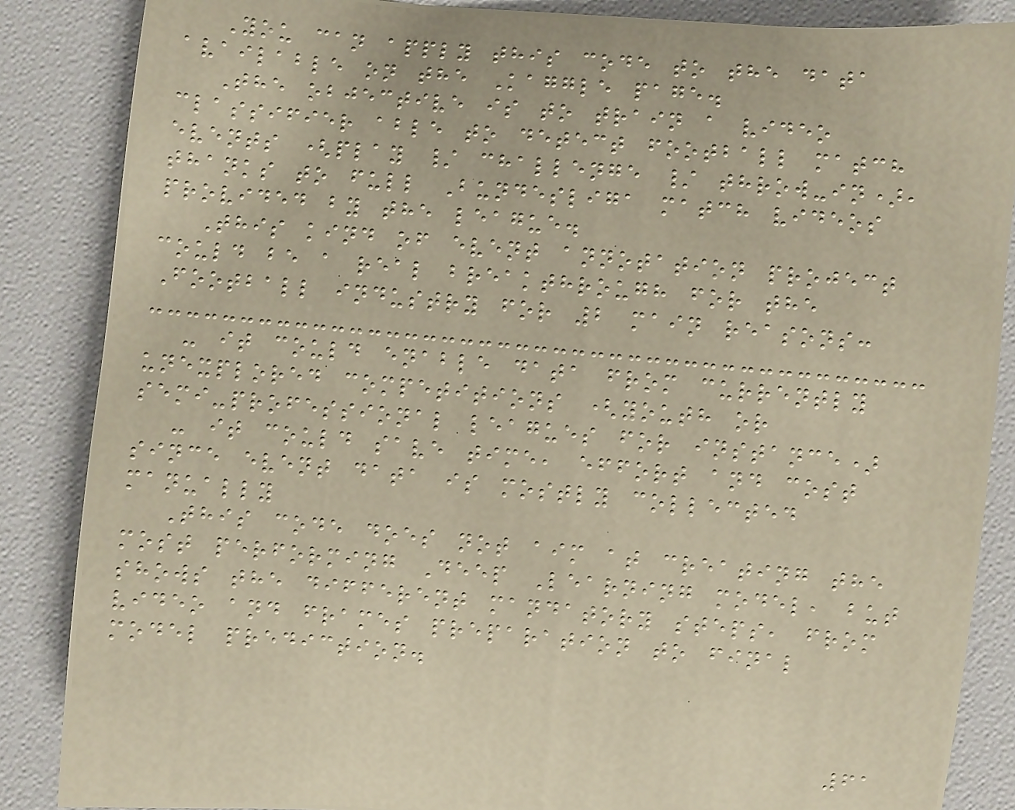You can apply this code to the data
available on the Kaggle page.
The objective is to train a video
classifier able to detect football match
events (play / challenge / throw-in),
thanks to full Bundesliga match videos
provided by the league.
This kind of event annotation project
could be a real breakthrough for the
Football industry for 2 main reasons:
- it could enable data from currently
unexplored competitions (youth or
semi-professional leagues for instance)
- it could save time, effort and cost
since event data is mostly collected
manually
This code does not aim at creating the
most performing Deep Learning model, but
shows the different mandatory steps, from
video and frames preparation to final
model prediction.
61
